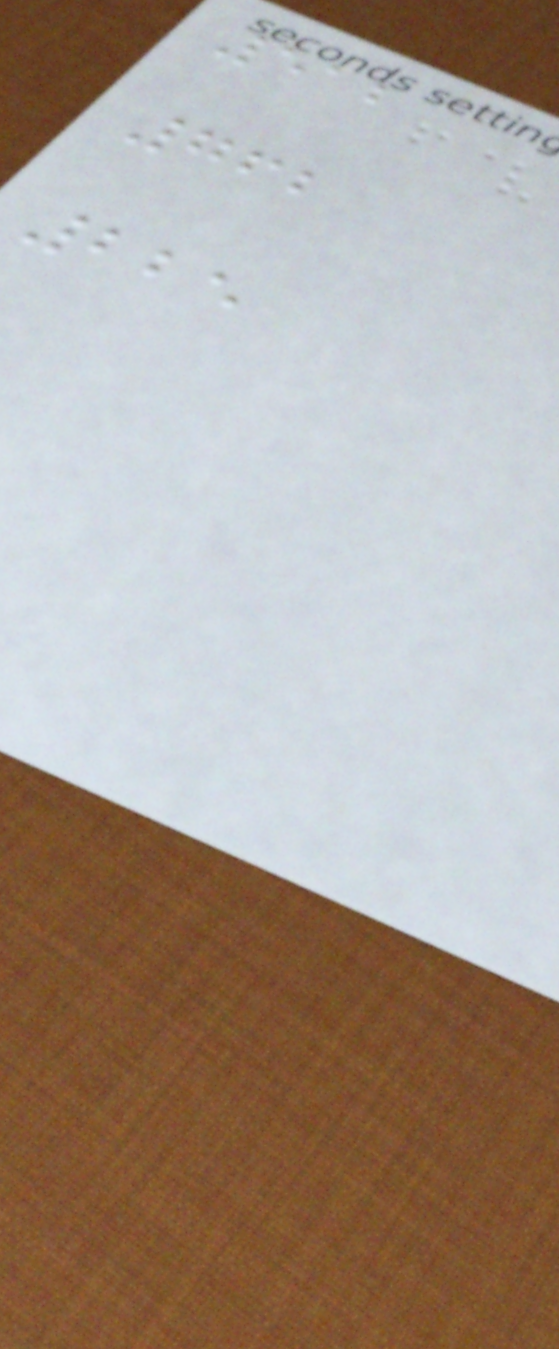512
762
225
